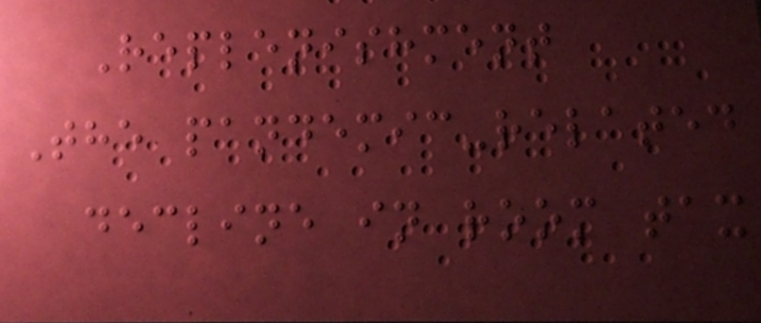Replenishment
The pandemic-related
decline in room tax
